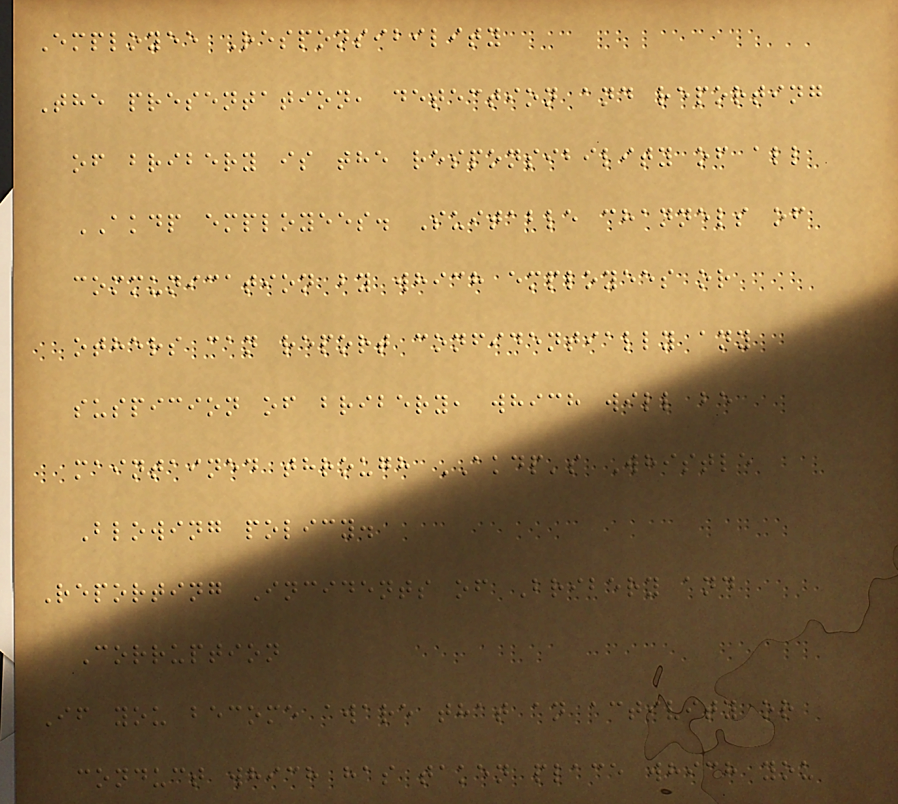Employee Responsibility
The presentation, detection and reporting
of bribery is the responsibility of all
AKDP employees. Suitable channels of
communication by which employees or
others can report confidentially any
suspicion of bribery, which will be
maintained through AKDP's Whistle
Blowing policy.
Reporting Incidents of Bribery and
Corruption
If you become aware that an activity or
conduct which has taken place which you
